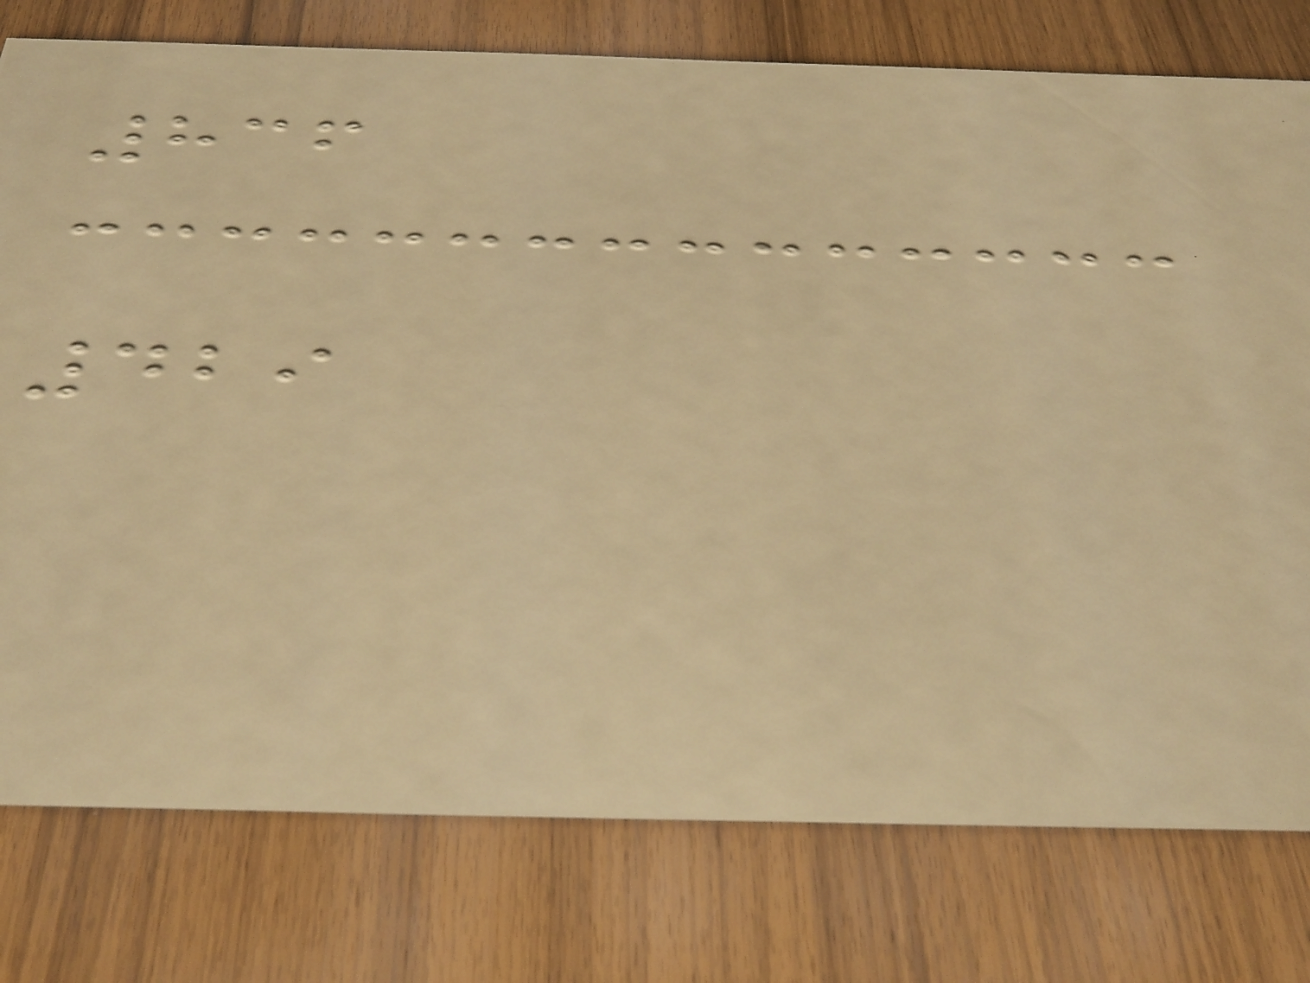836
429
